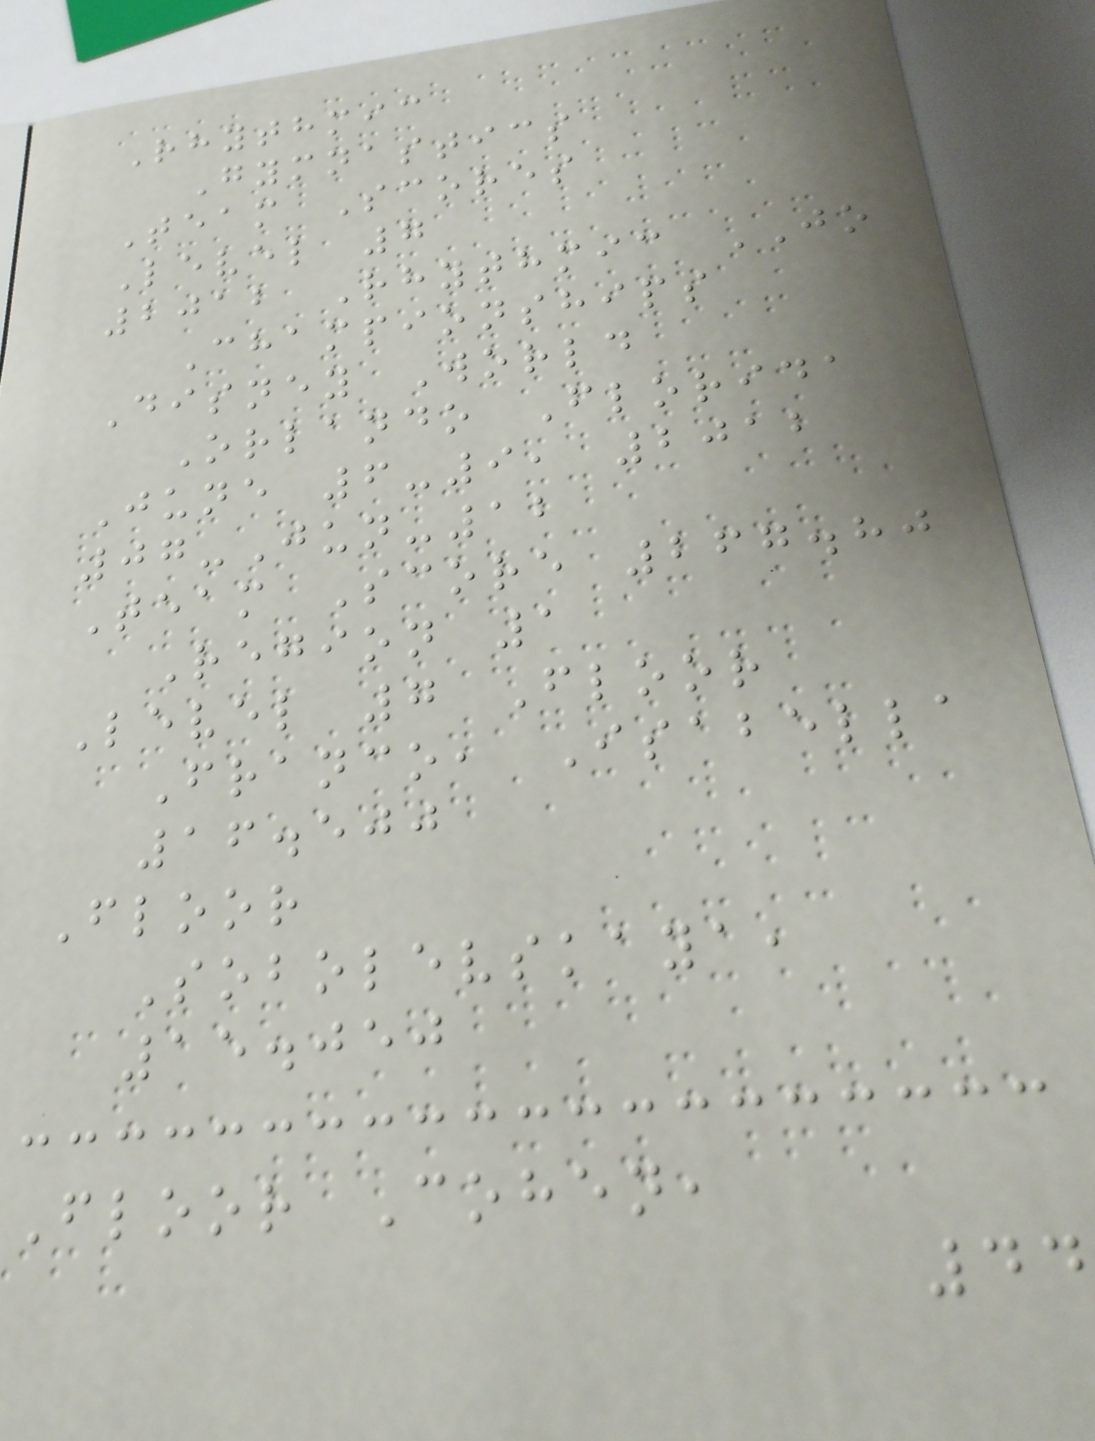Rhythmic
Gymnastics
Team Scores
Level 7
2012 Rhythmic JO
Championships
Disney World
Orlando Florida
June 6-9, 2012
07-Jun-12
Team Score 267.80
Region 1
Level 7 Floor
Franco, Isabella
16.500
Floor
Sobolevskaya,
15.050
Floor Cohen,
44
